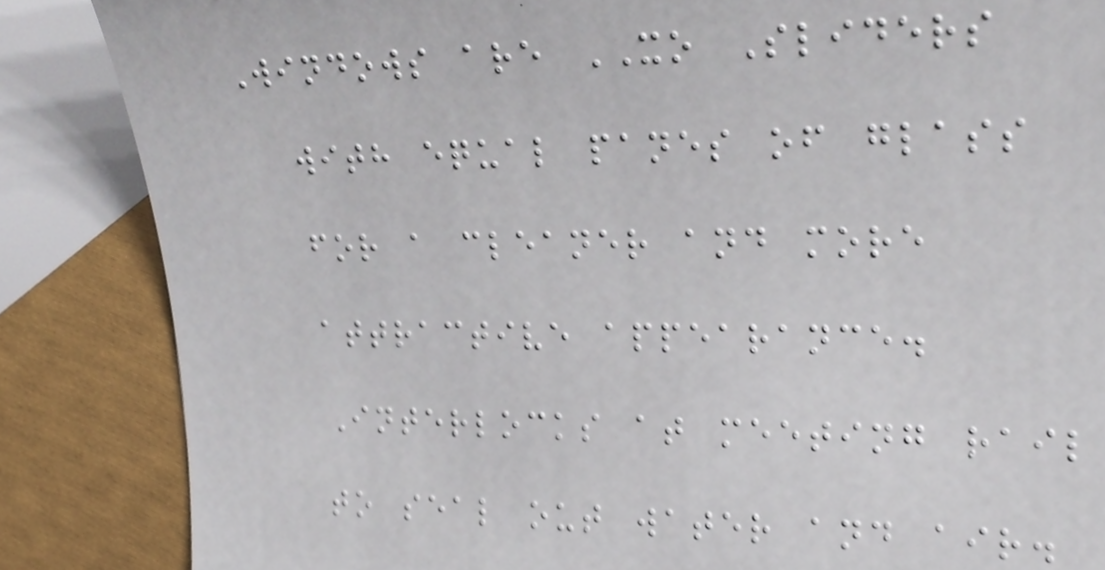Windows are XO Sliders
with equal panes of glass
for a cleaner and more
attractive appearance.
Interlocks at meeting rail
to seal out water and air.
